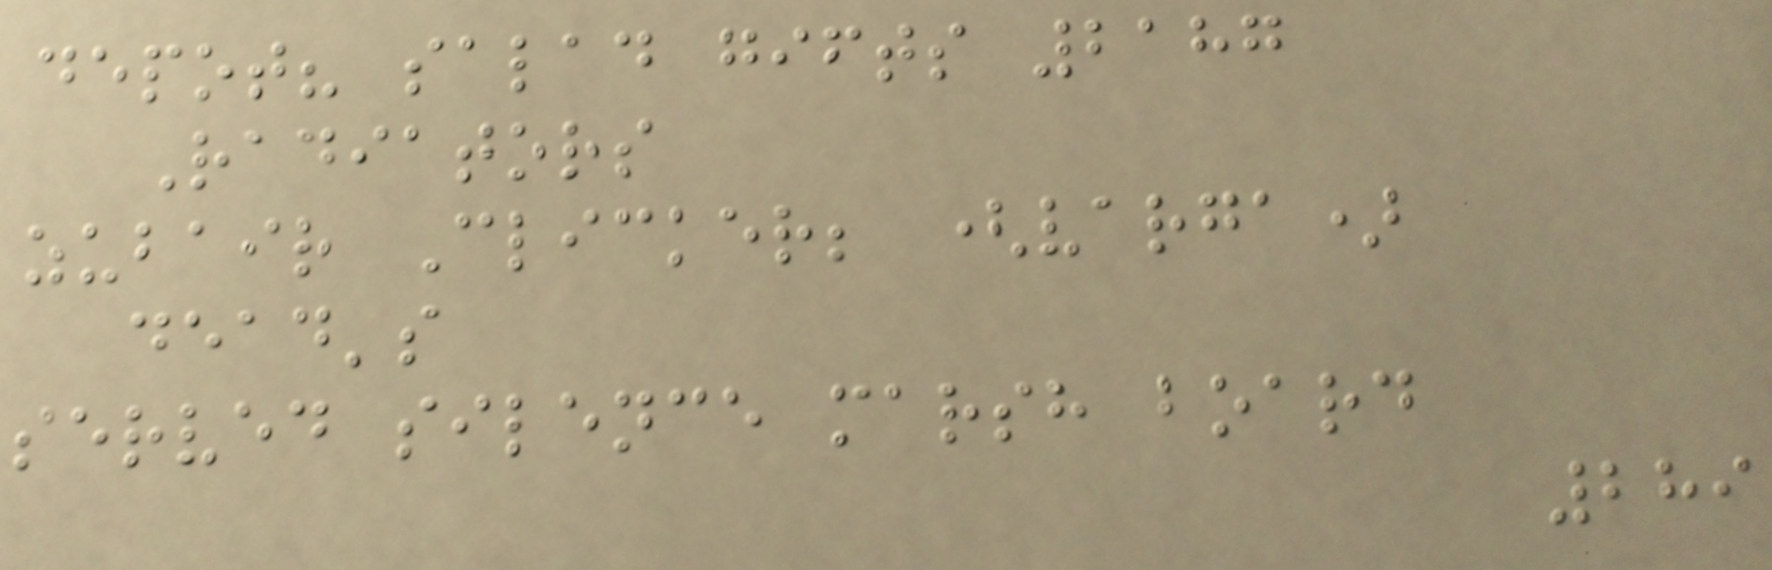depot? salad gifts 2187
Radiators
zubair Clicker; (varga)
dead's
served silence marsh board
289
